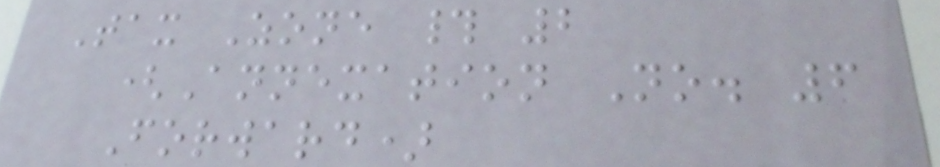Tax Zone # 2
(Annexation No. 6
Forward)
